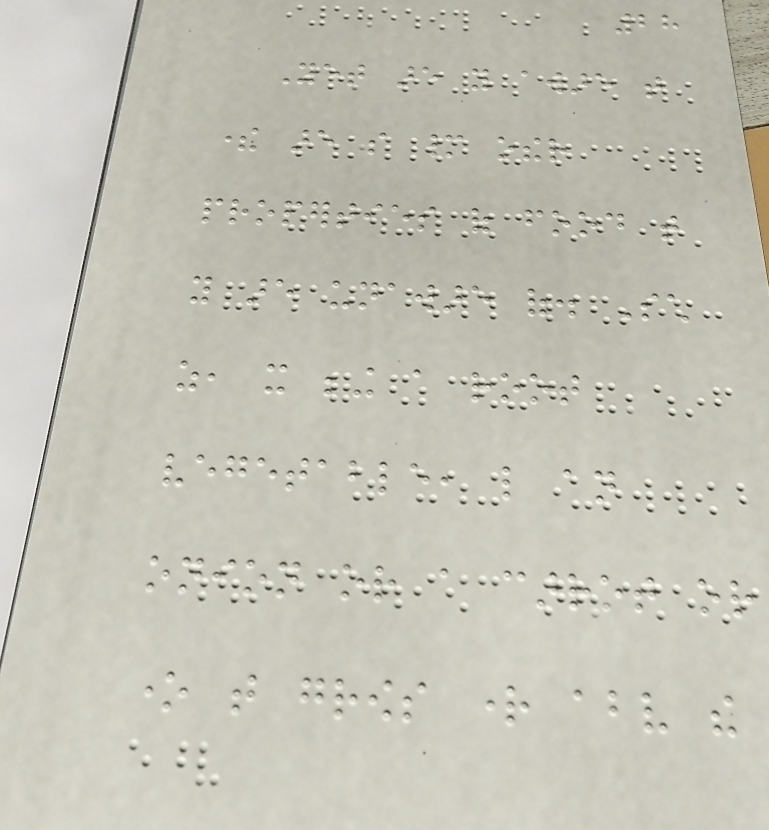28
Yet are you aware that
there are so many other
properties of food that
you are unaware of. Such
as, it being a root
vegetable, like an
onion or a carrot or
one that grows right above the
